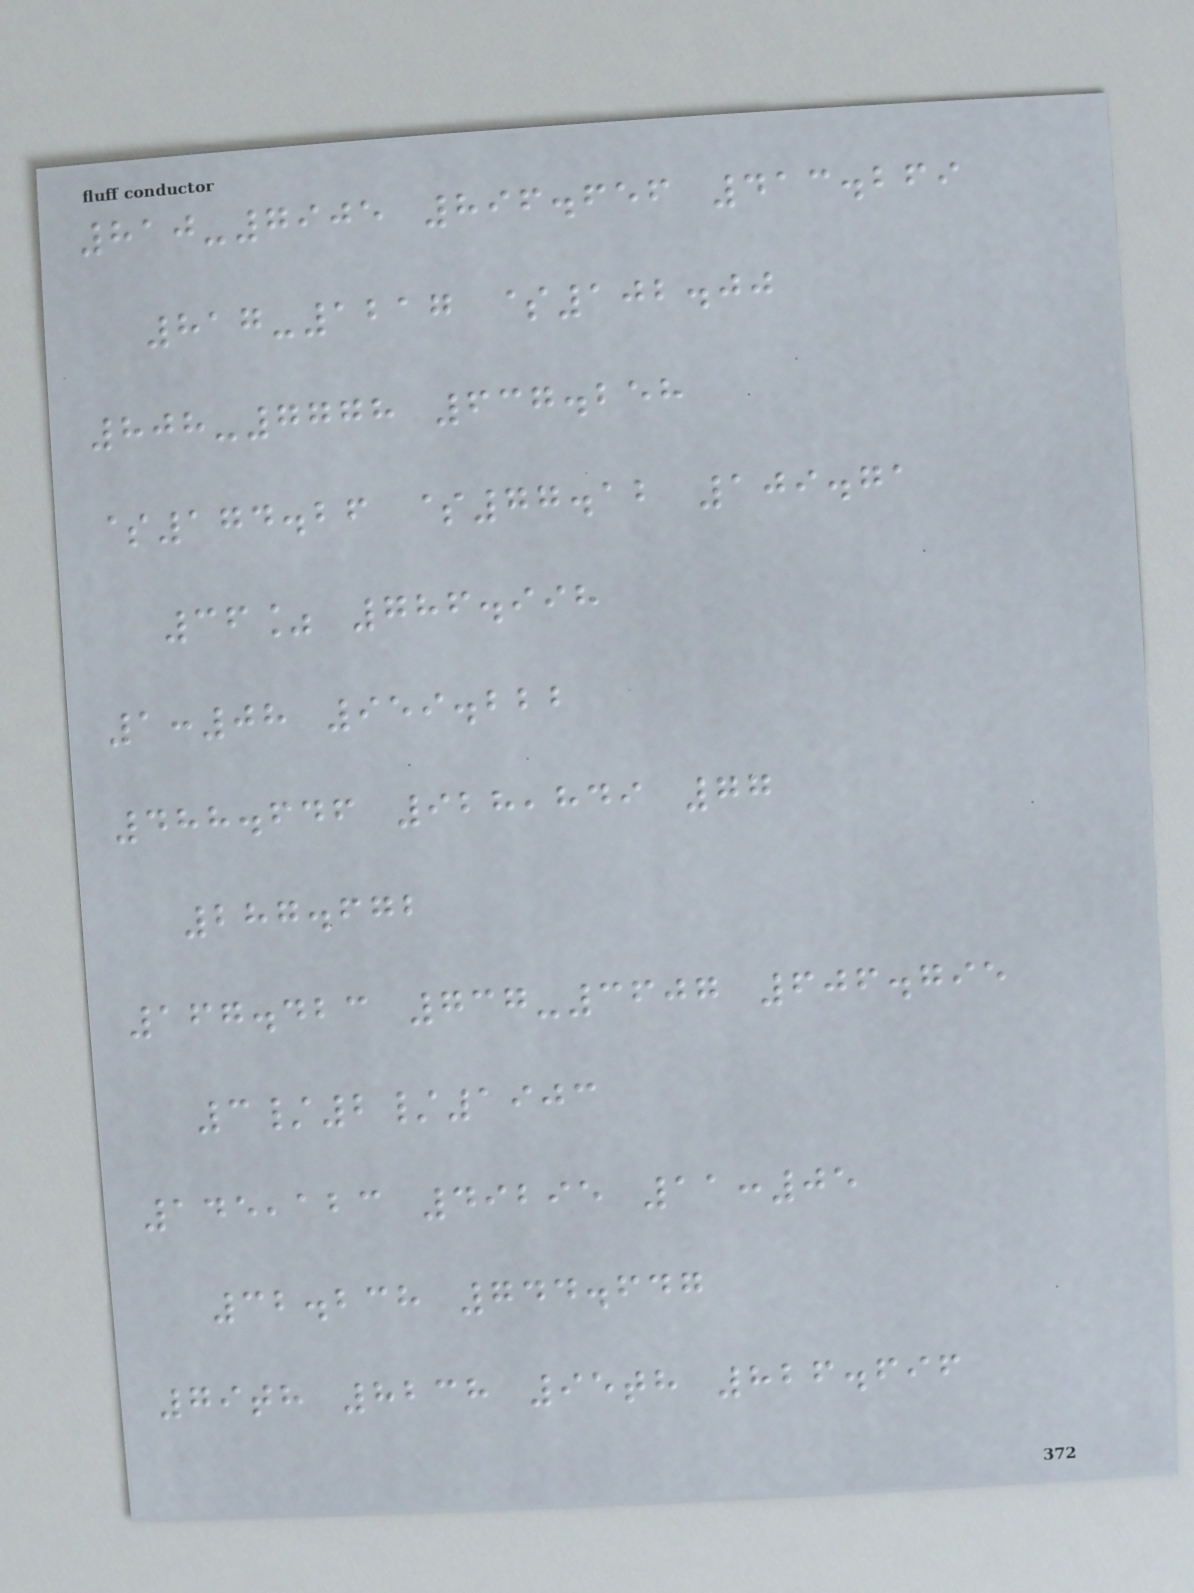810-7905 896.656 413.269
817-1217 $102.00
808-7778 637.258
$174.26 $77.12 109.71
36% 786.998
1:08 959.222
488.646 928,849 77
287.672
167.423 737-3607 606.795
3/2/1903
145,123 49295 11:05
32.238 744.647
79th 8238 95th 826.696
